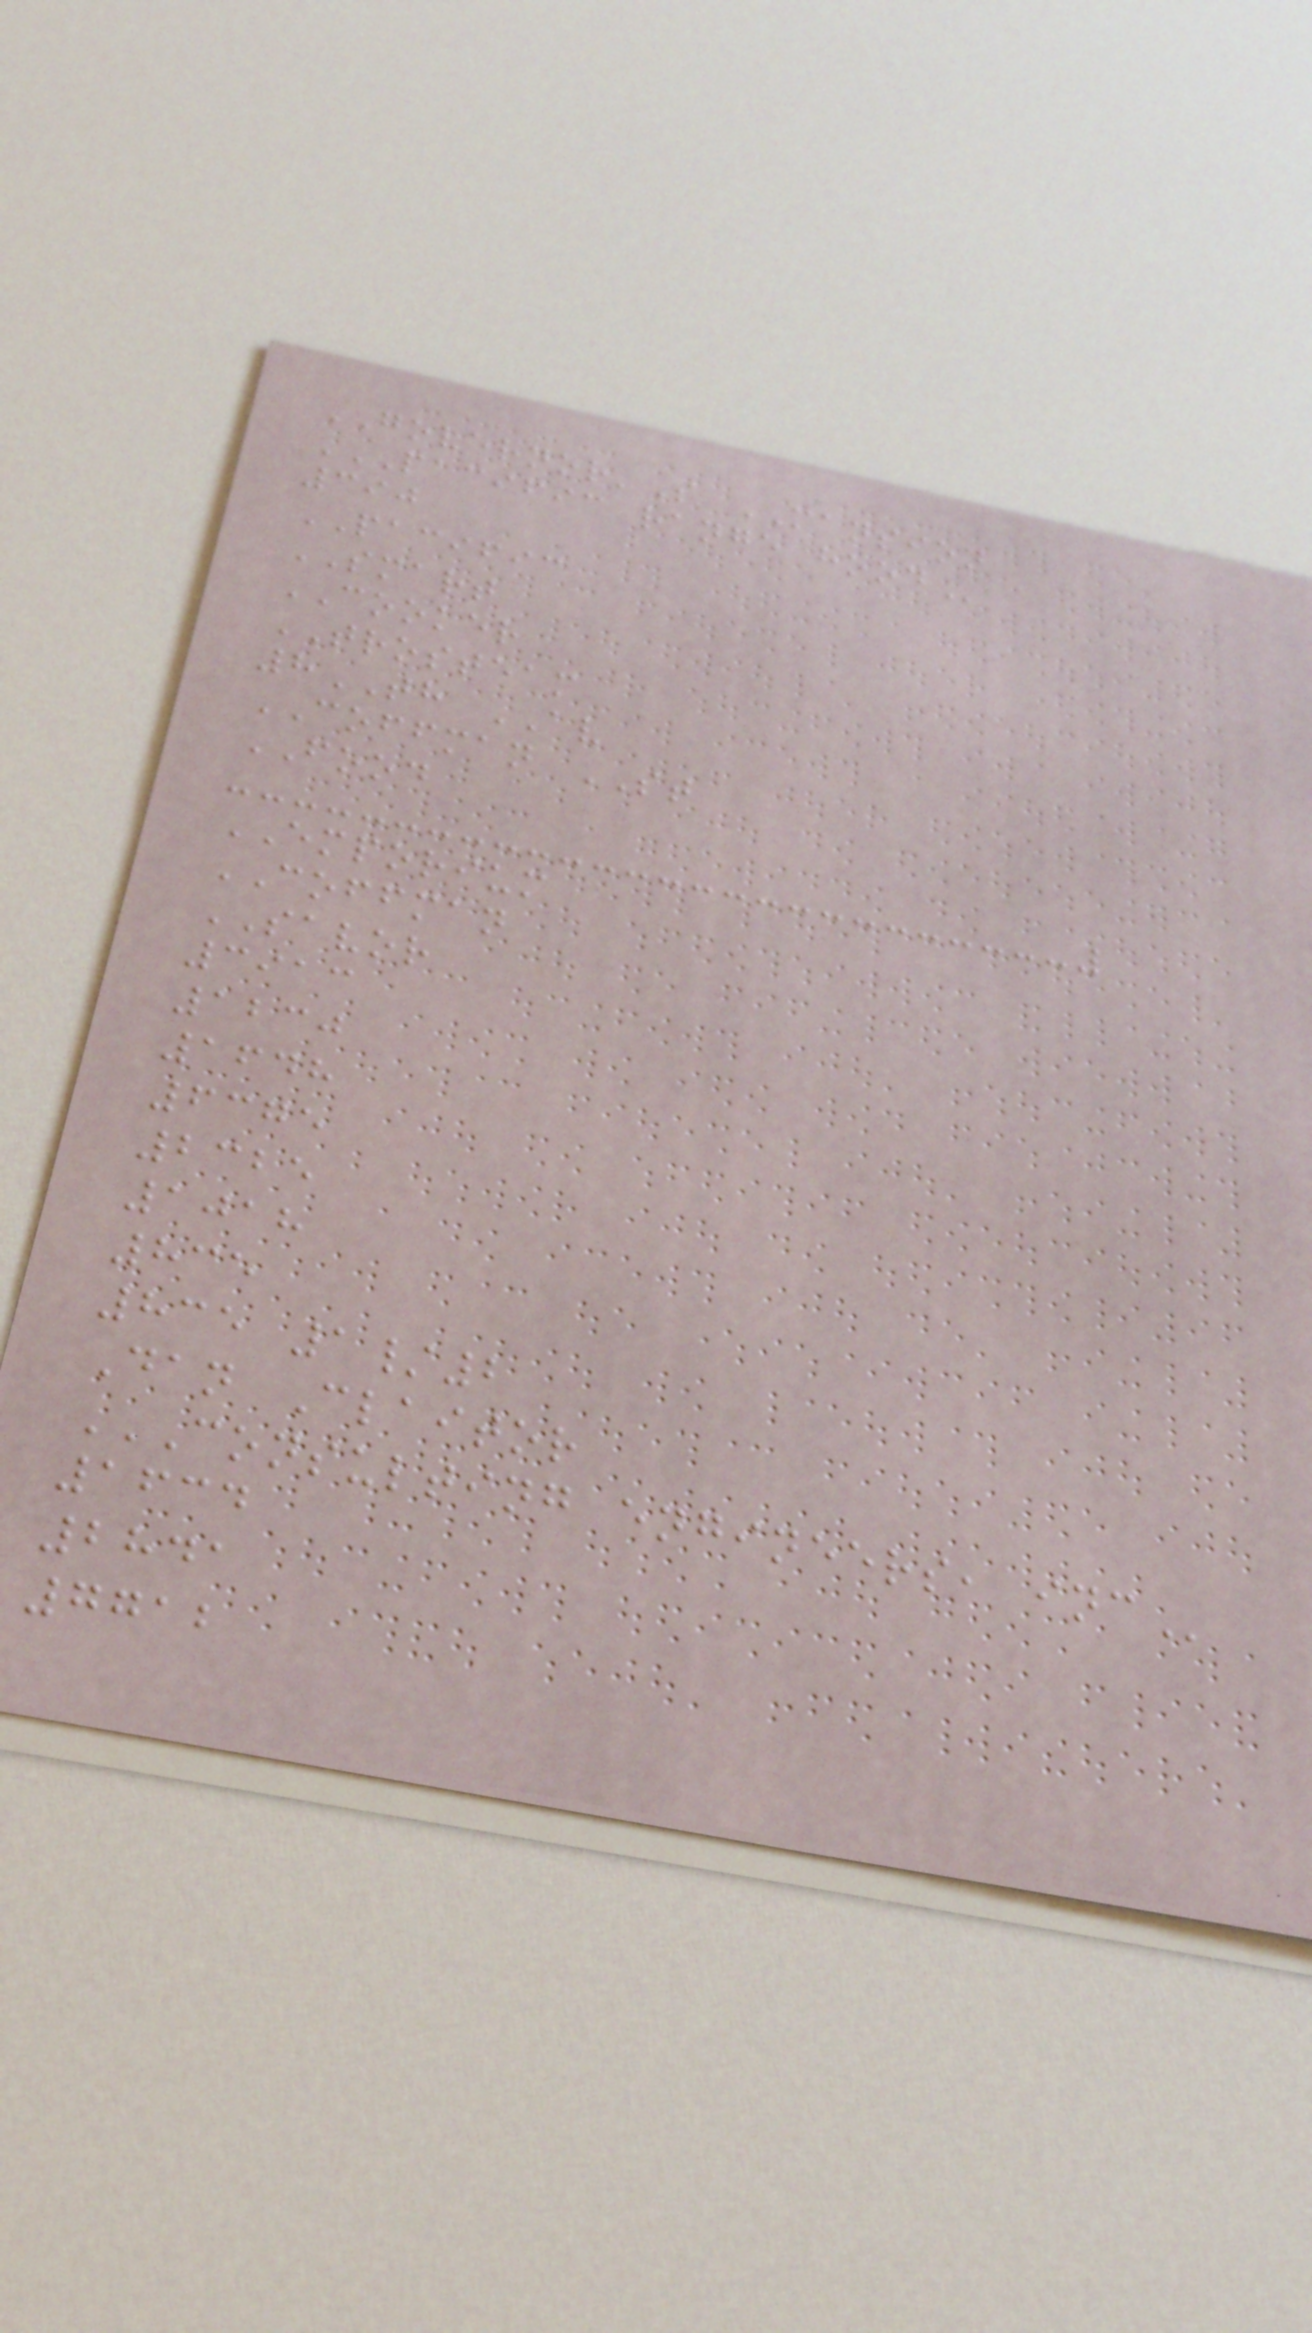GOVERNOR'S MANSION
PACIFIC RANGE HOOD
390
PACIFIC
SMART
COOKER
TROSTEAM
8TH AV
COFFMAN ST
FOOD
EMPORIUM
COFFMAN
SAVOR
3913
1230
1648
6375
2325
1018
835
835 1/2
Dan Claitor
CONSULTING ENGINEERS, INC
1634
2841
7712
